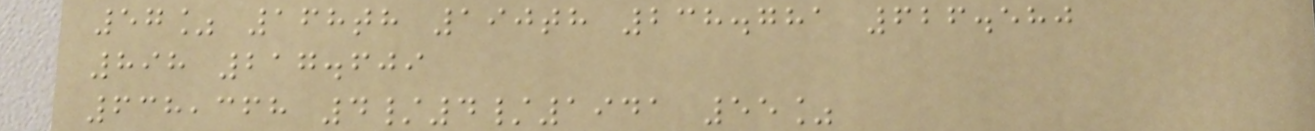57% 168th 190th 238.781 626.580
898 217.609
638,368 4/4/1941 55%
